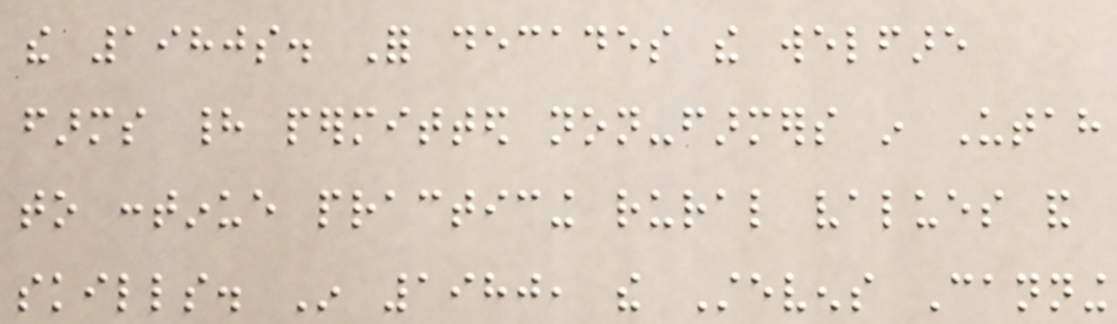the 1980s. For decades the welfare
farms had permitted non-farmers in Utah
to continue practicing rural values and
skills. In 1980, the Stevens Canning
